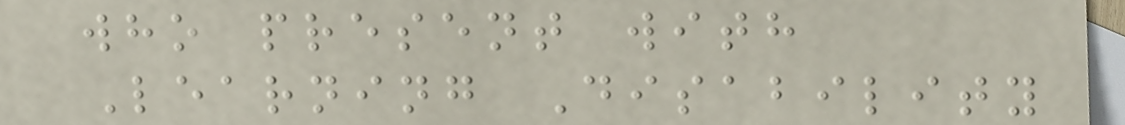who present with
Learning Disability
